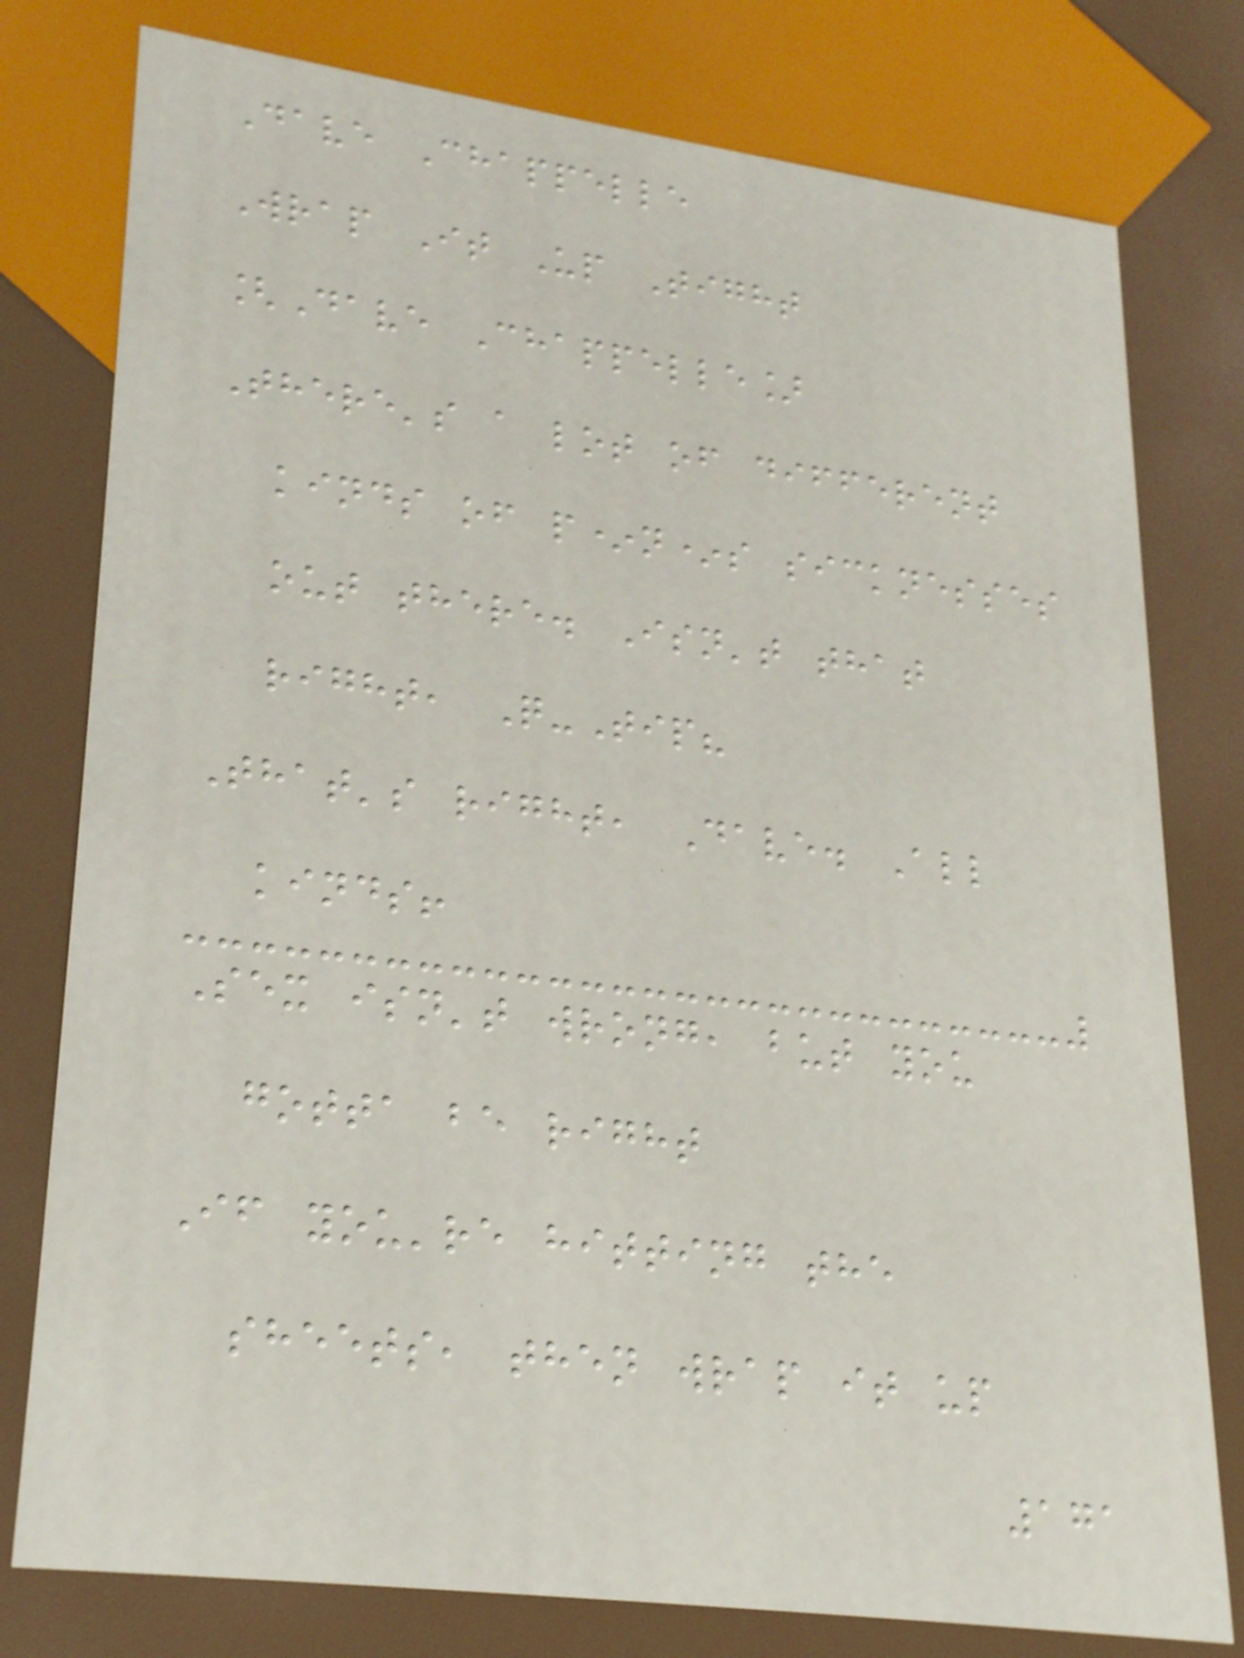Dave Chappelle
Wrap It Up Tight
[Dave Chappelle]
There's a lot of different
kinds of p*n*s sicknesses
out there. Isn't that
right, Q-Tip?
That's right, Dave. All
kinds!
Sex isn't wrong, but you
gotta be right
If you're hitting the
sheets, then wrap it up
171
